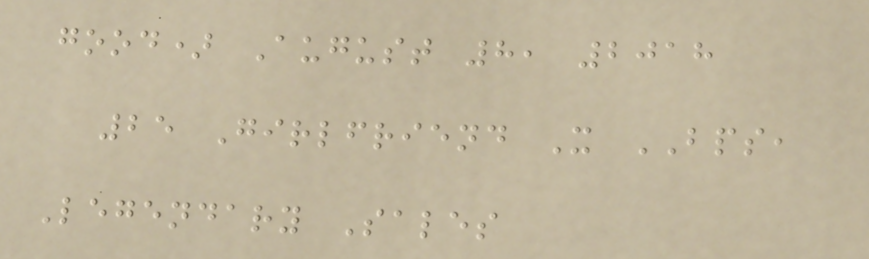good) August 8, 2018
25 Girlfriend X BPS,
Legendary Sales
